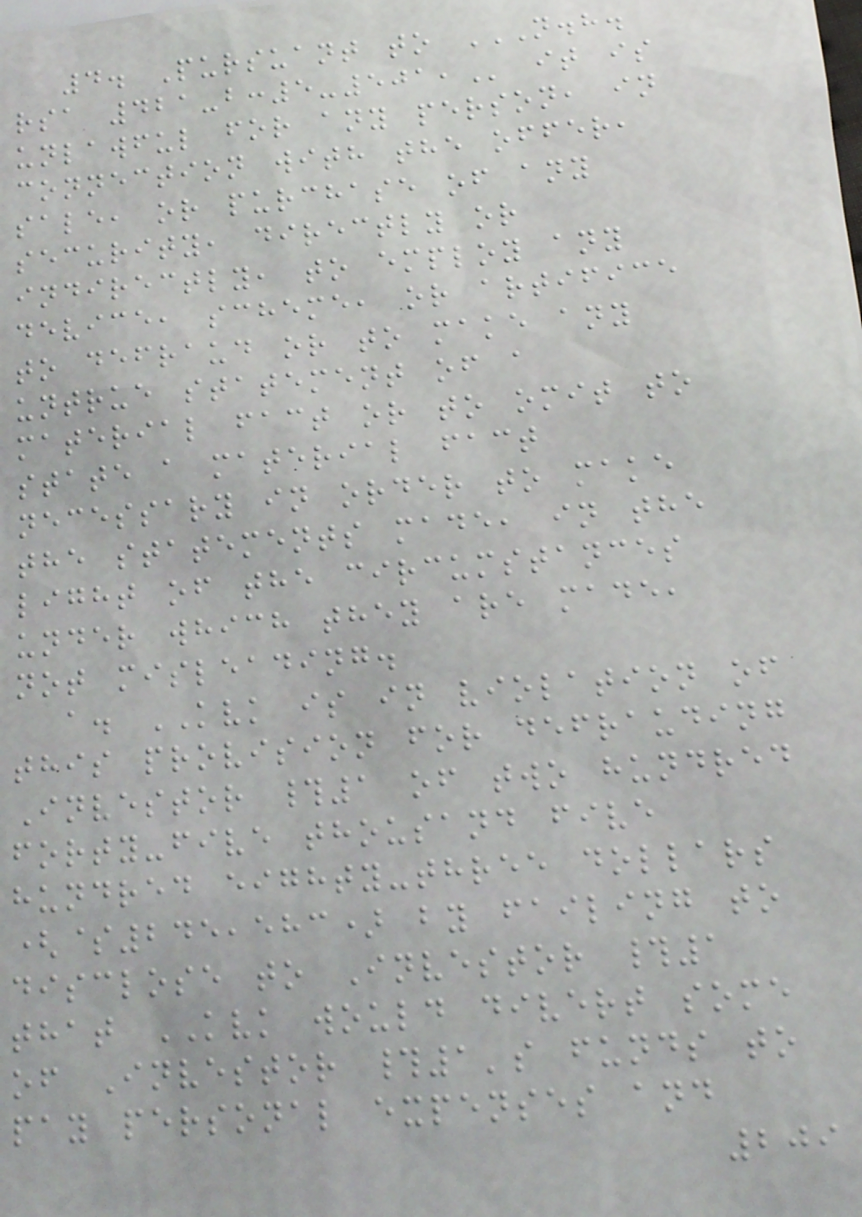4. Pursuant to N.H.
RSA 421-B:5-501, it is
unlawful for any person, in
connection with the offer,
sale, or purchase of any
security, directly or
indirectly, to employ any
device, scheme, or artifice
to defraud or to make any
untrue statement of a
material fact or to omit to
state a material fact
necessary in order to make
the statements made, in the
light of the circumstances
under which they are made,
not misleading.
a. KVK is in violation of
this provision for defrauding
Investor #1 of two hundred
forty-five thousand five
hundred eighty-three dollars
($245,583) by failing to
disclose to Investor #1
that KVK would divert some
of Investor #1's funds to
pay personal expenses and
209
